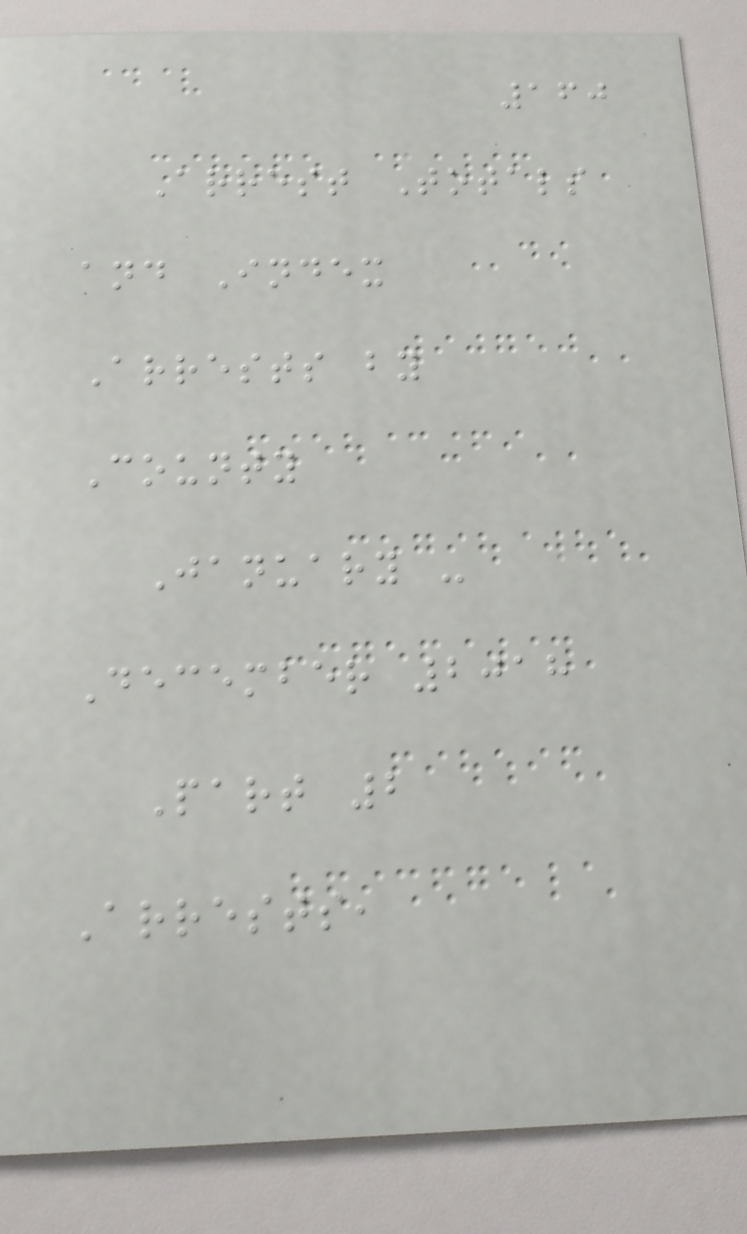160
Arrest Totals
and Index
Arrests by
County
January -
December 2018
Part 2
Arrests,
